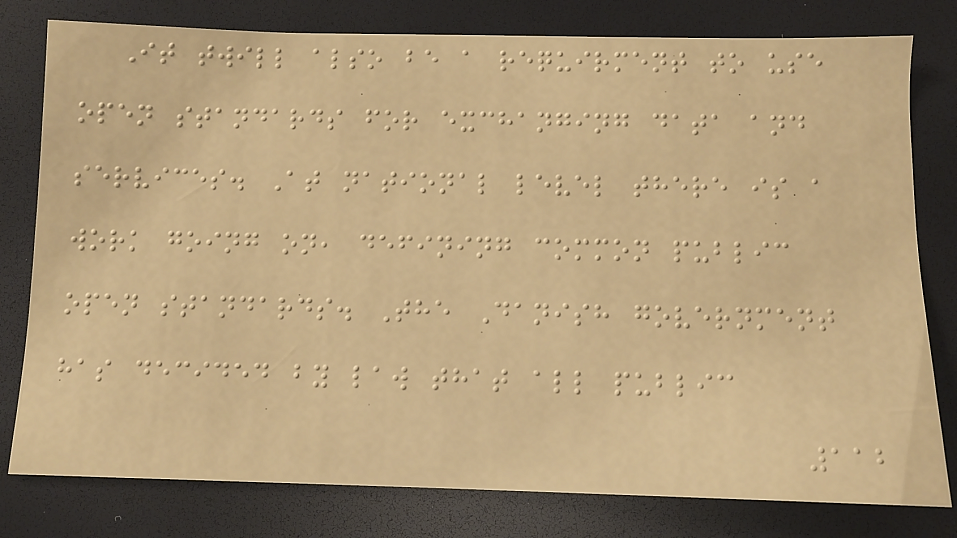It twill also be a requirment to use
open standards for exchanging data and
services. At national level there is a
work going on, defining common public
open standards. The Danish government
has decided by law that all public
112
